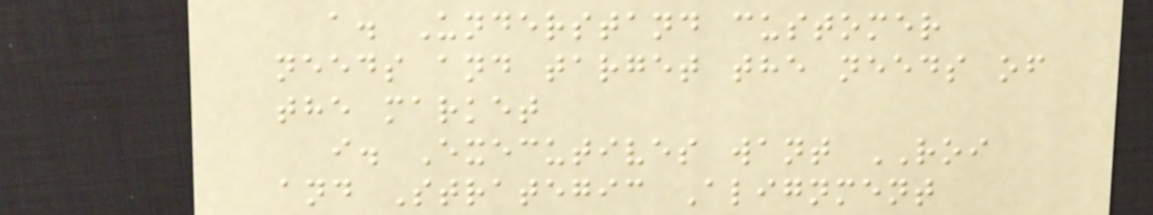a. Understand customer
needs and target the needs of
the market
i. Executives want ROI
and Strategic Alignment
